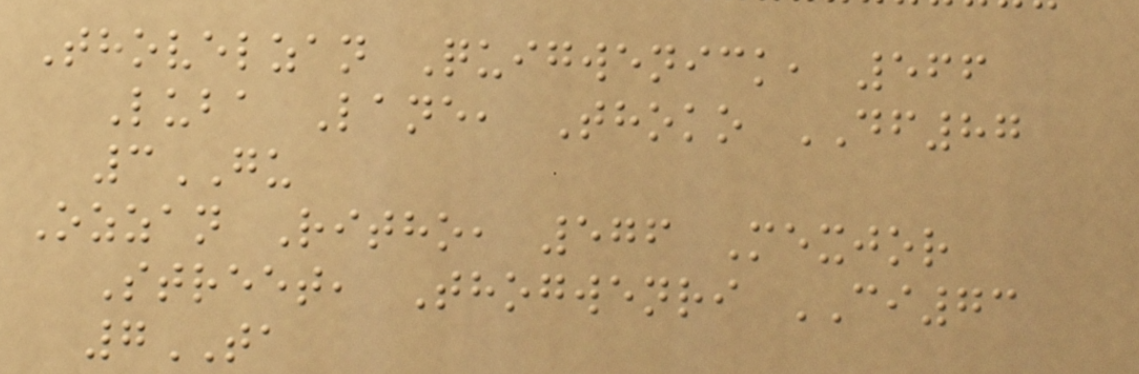Thovelzan Quigwenick, 566
Luba Lane, Thoko DF87
3GU
Ozzan Ritho, 576 Mexjor
Street, Thogwenri CI73
7TA
